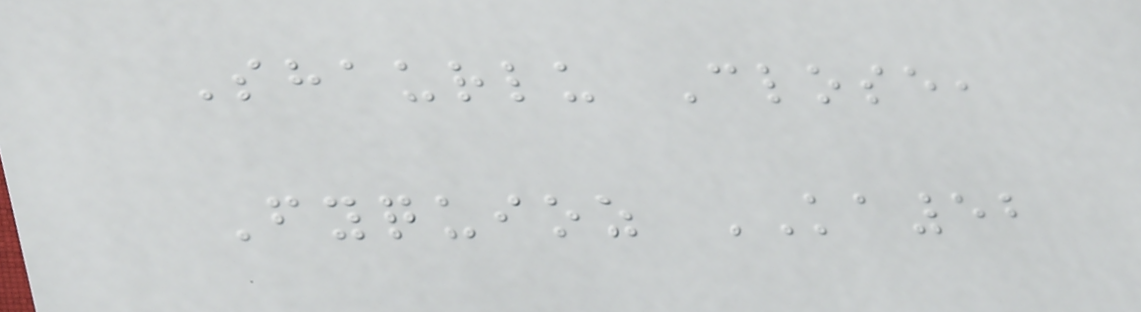Shaurlu Close,
Fyquioz KA52
